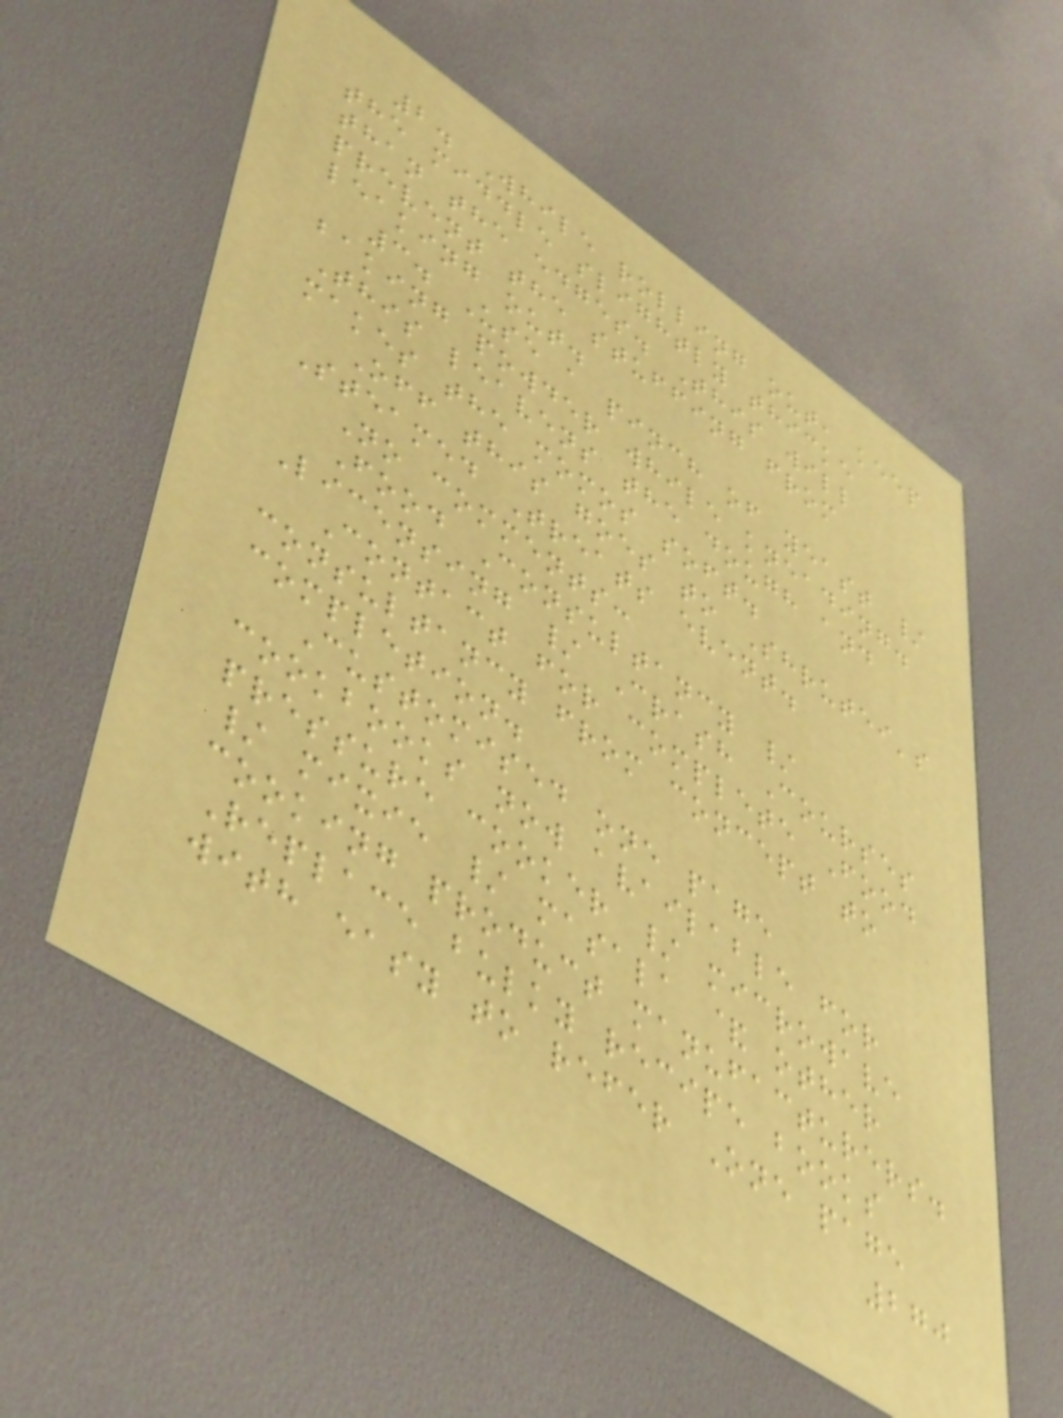2. While rolling out, keep
the middle slightly thicke
than the edges. This will
prevent the stuffing from
leaking out.
3. Use a pinch of yeast /
baking powder while kneading.
This leavens the dough and
makes the momos soft.
Off this goes to Shrutei's
Steamed Treats event.
No comments:
Food Consultancy /
Licensing / Crash Courses
Contact for complete Food
consultancy from concept to
completion.
Customised one page
cookbooks now available for
pressure cooker / microwave
/ mixie / masala & other
cooking product manufacturers.
Replace bulky recipe books
with easy to refer One page
270
